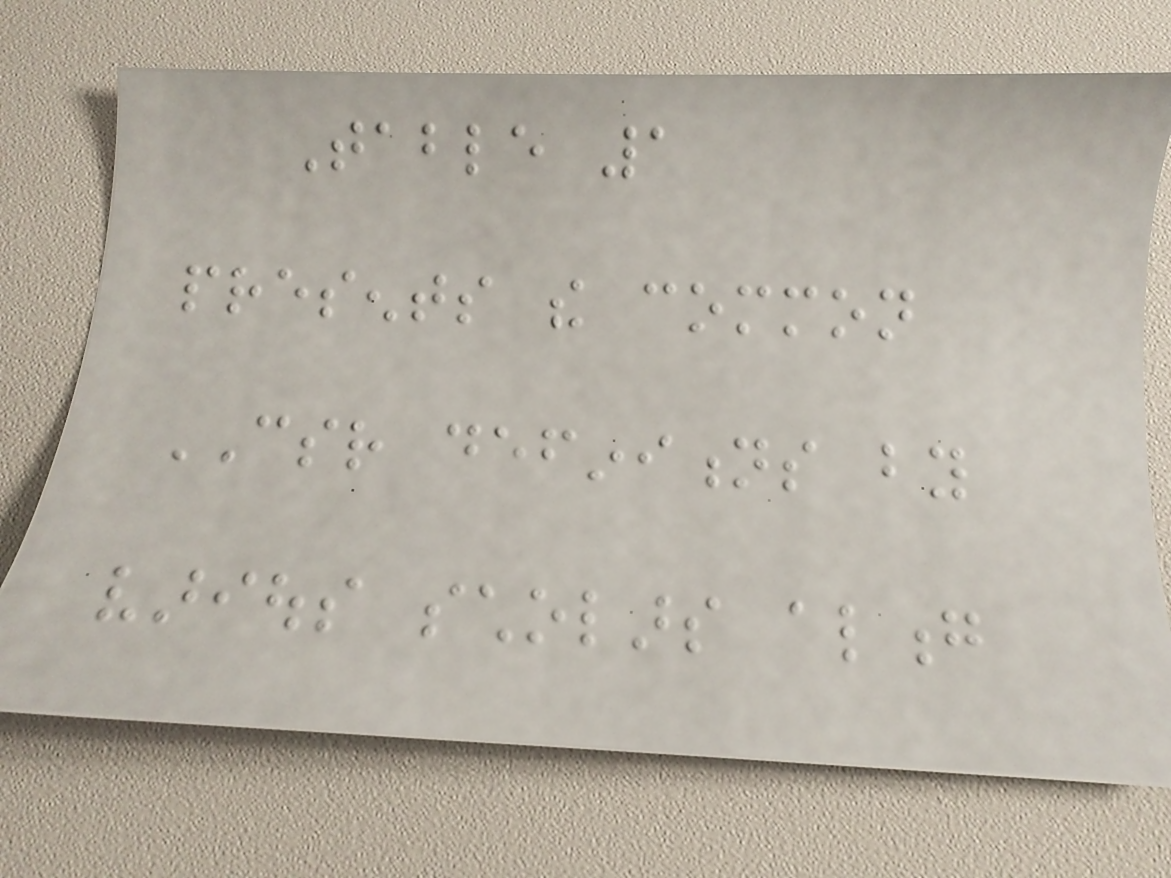Table 1
presents the common
CSR definitions by
various scholars along
